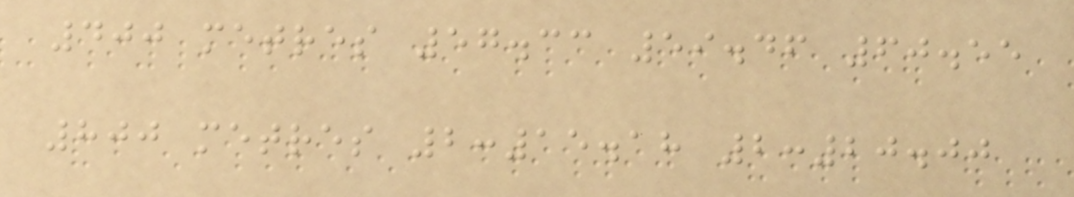400 metres 57.33 59.46 60.55
800 metres 2:15.18 2:20.00
